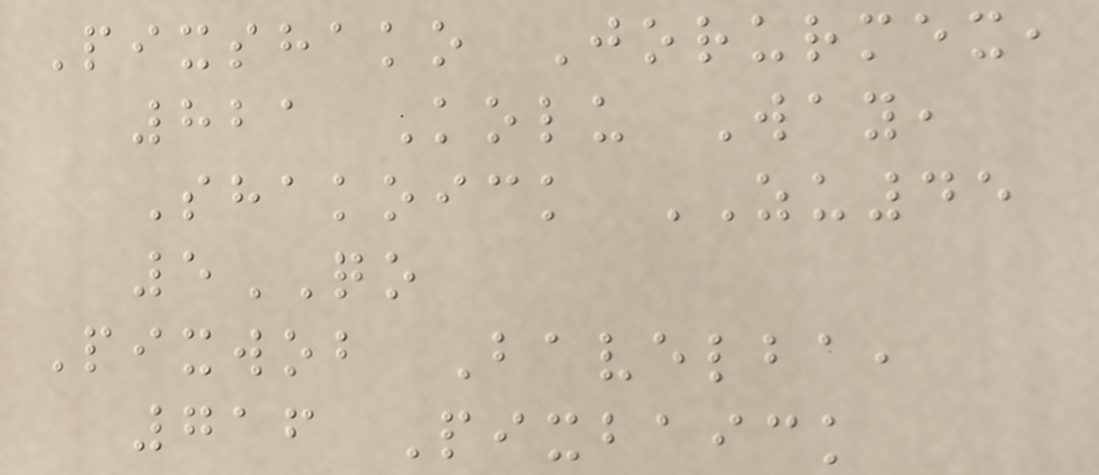Pixshako Jorurmex,
821 Kolu Way,
Shakoick ZU45
5QO
Pixwob Bavelba,
716 Pixbaick
